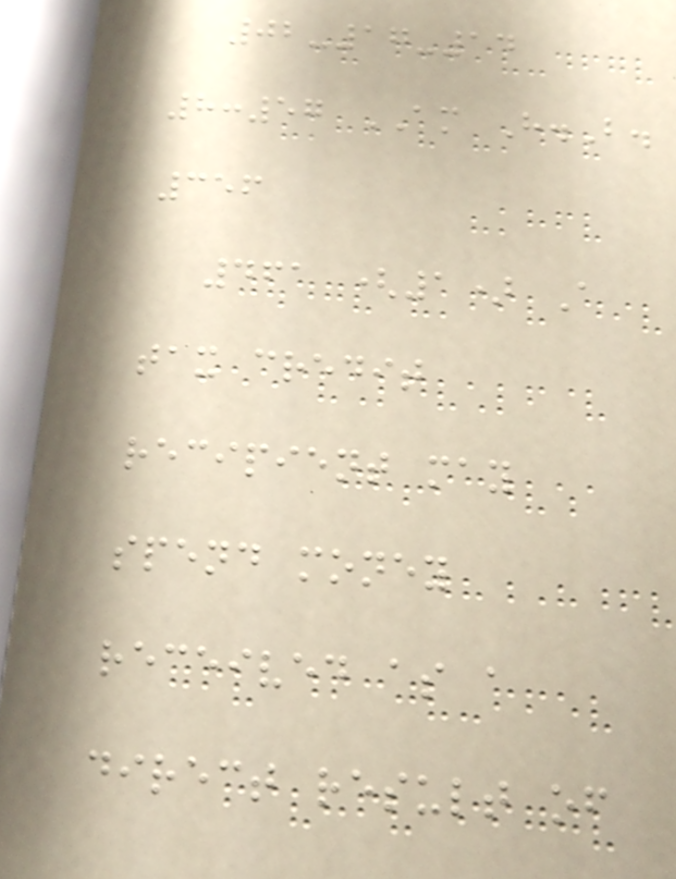02-17-14
8:57 AM H.B.
356
461 (1) A
tax credit
recipient may
spend money
received as a
direct result of
